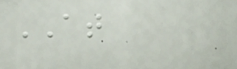AT
